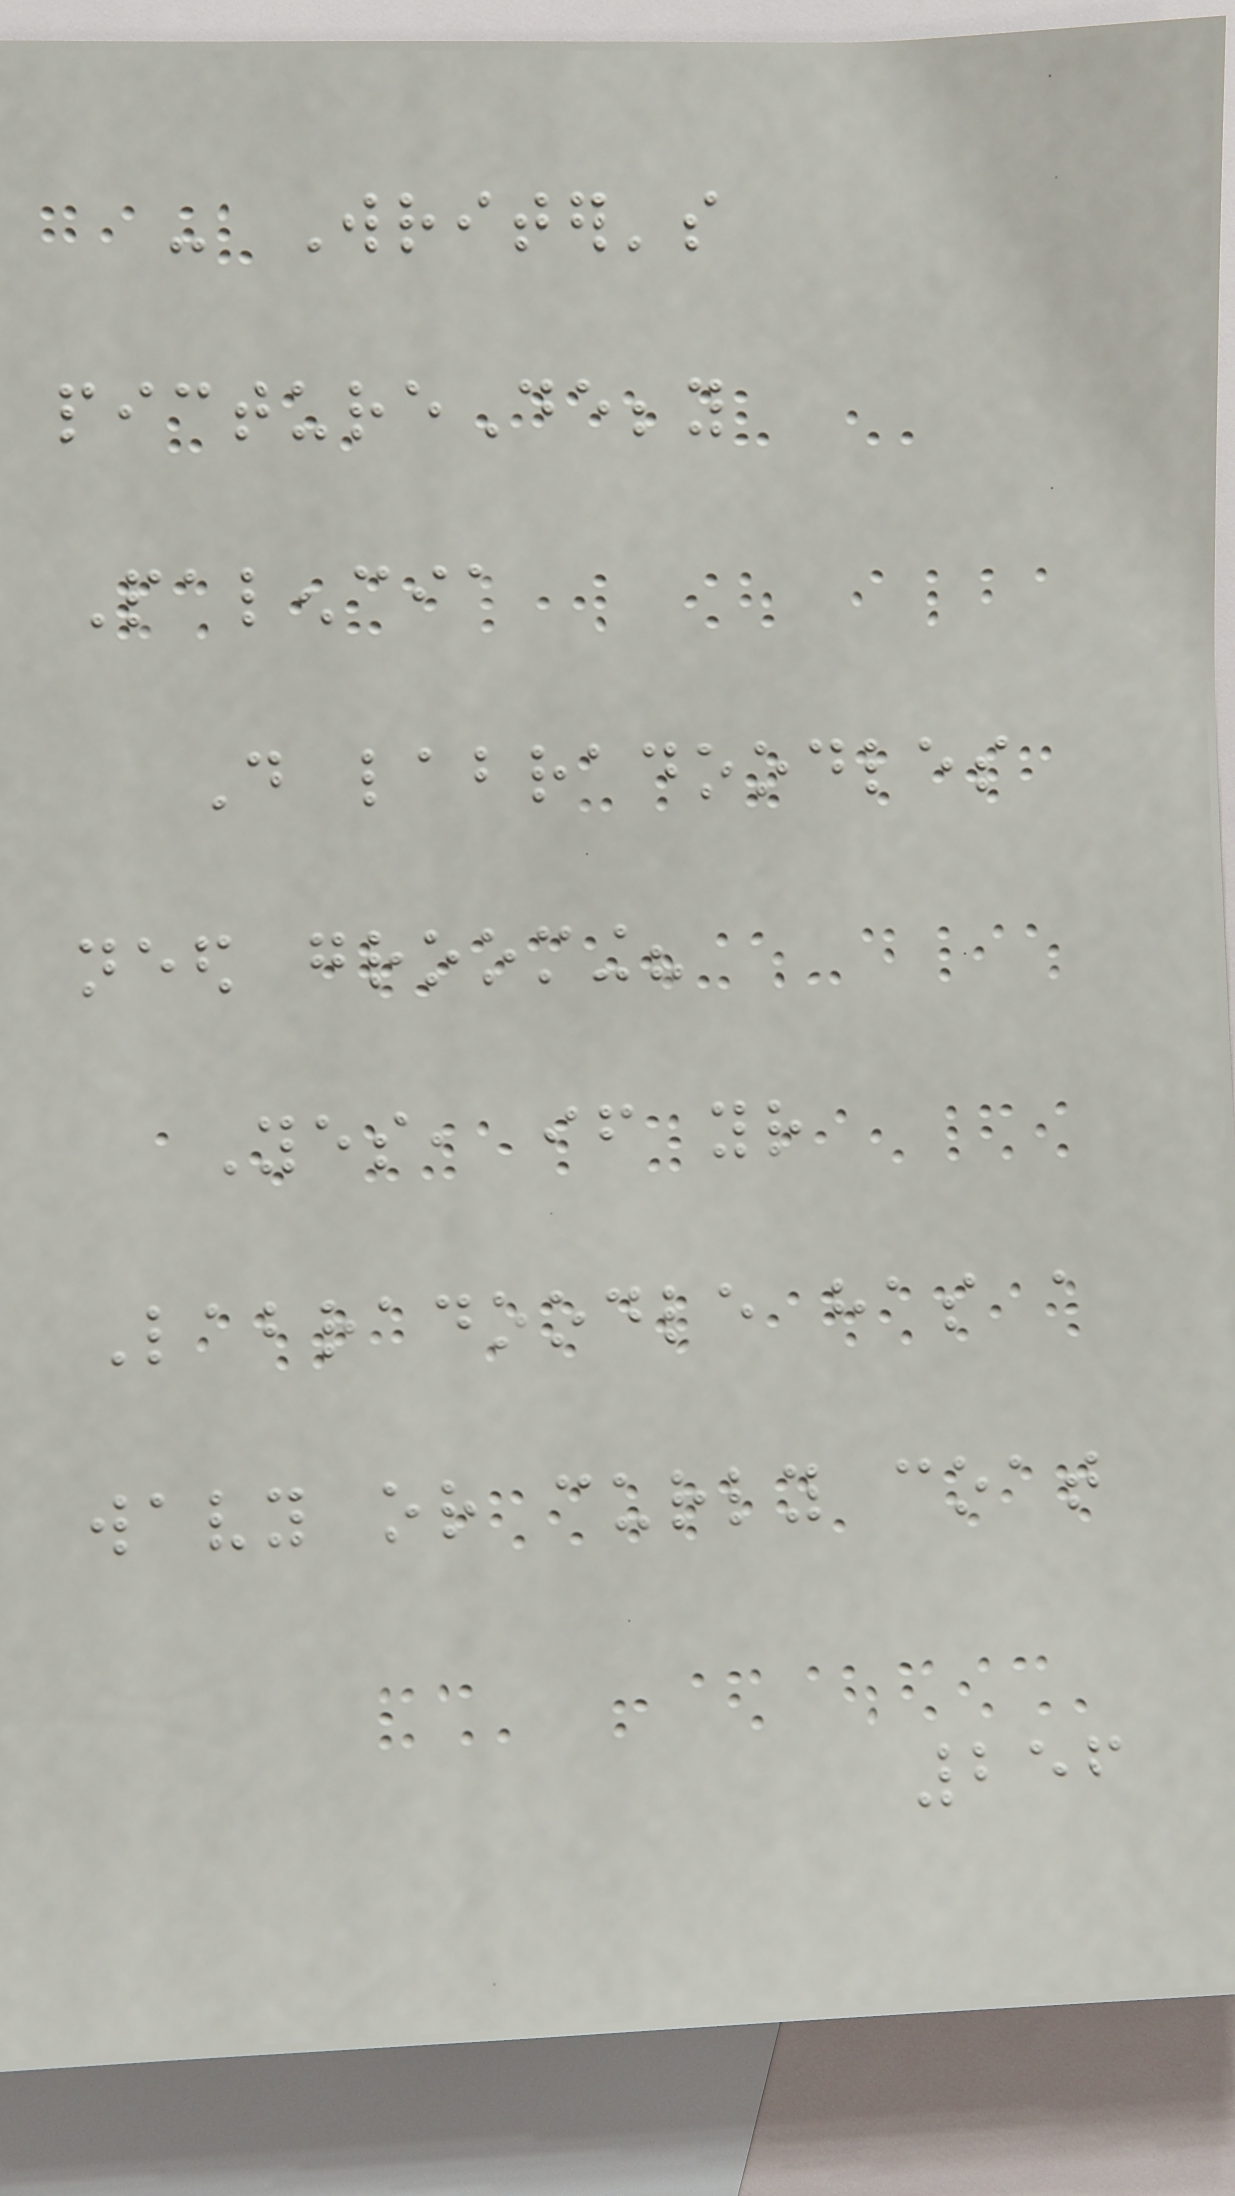- Writer's
pictureDebby
Palencia
Do labradoodles
need grooming?
Yes, if your
Labradoodle has a
wavy or curly coat
256
